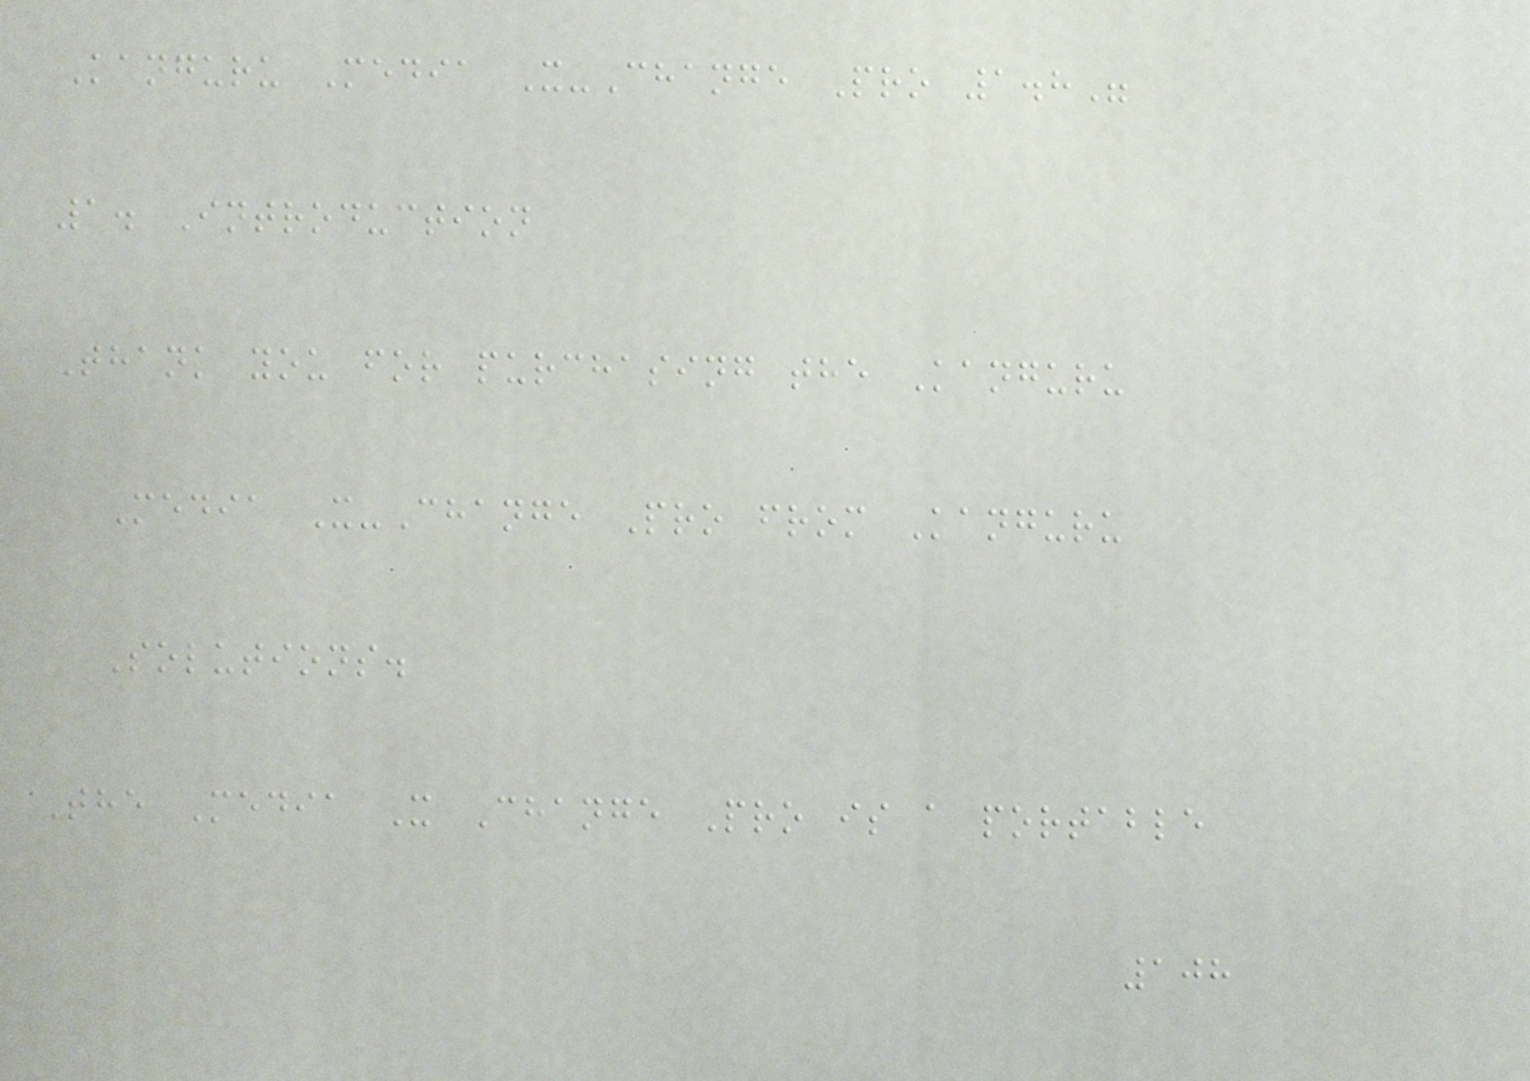Kanguru Media X-Change Pro 1.8"
1. Introduction
Thank you for purchasing the Kanguru
Media X-Change Pro from Kanguru
Solutions.
The Media X Change Pro is a portable
108
